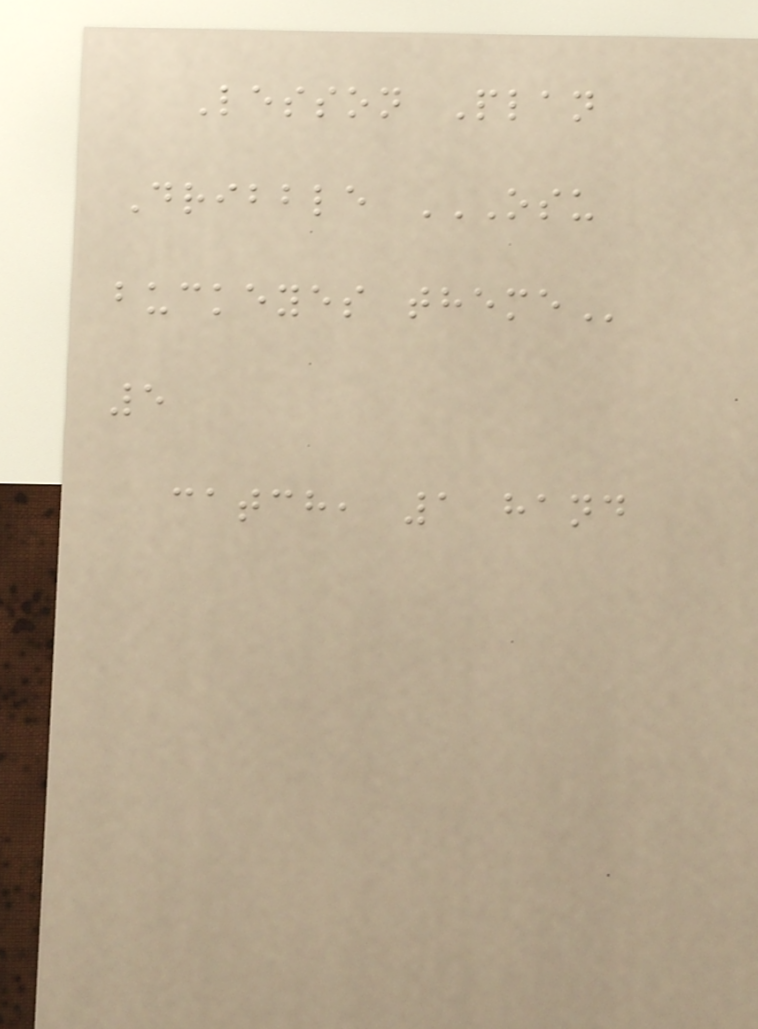Lesson Plan
Dribble OSU
BUCKEYES THEME
5
catch, 1 hand
